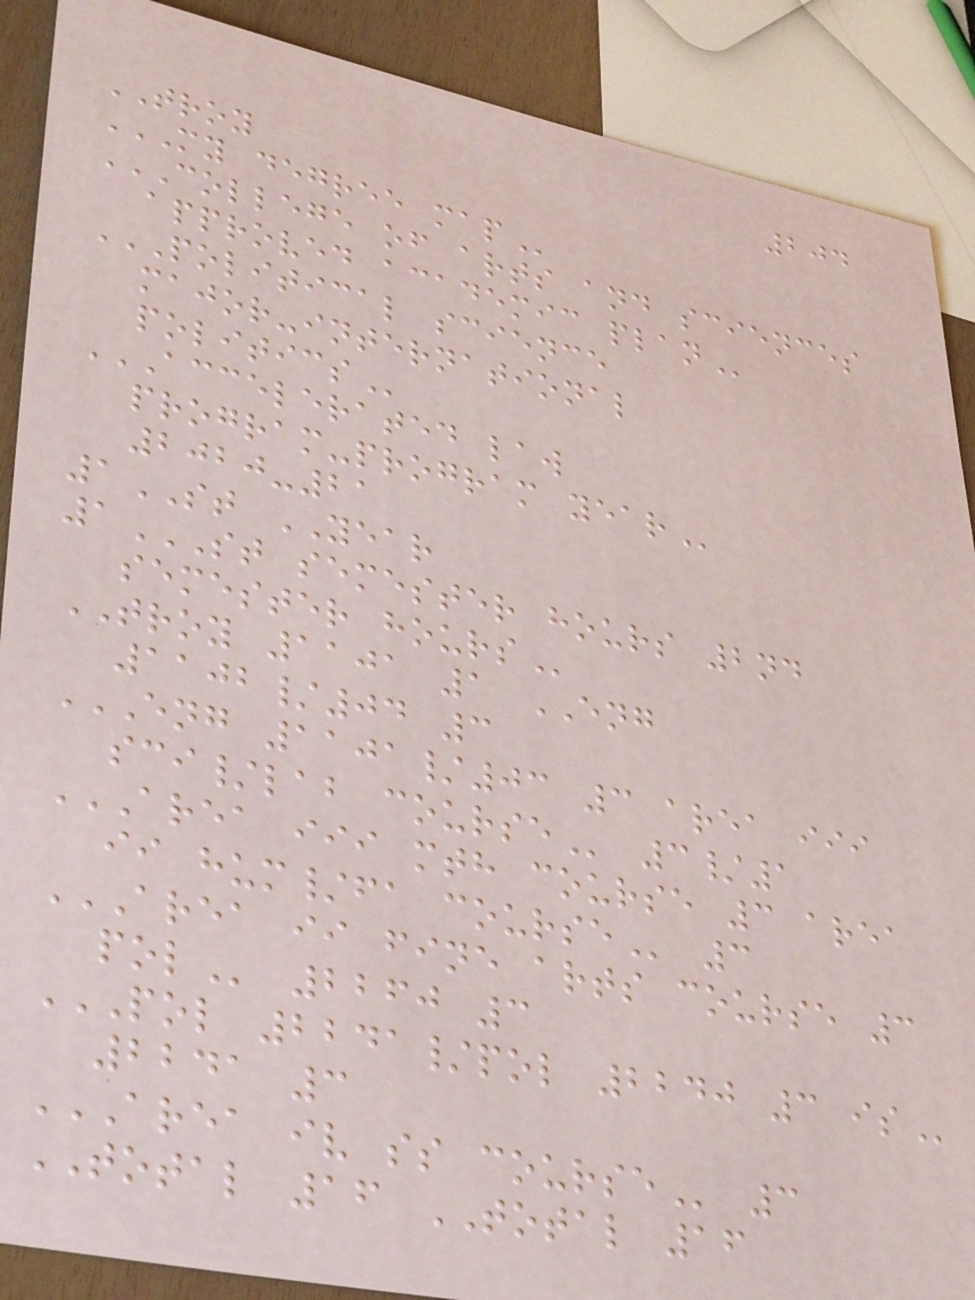204
TROY
MY DEGREE MAP
COLLEGE OF ARTS AND SCIENCES
APPROVED ACADEMIC PLAN
POLITICAL SCIENCE
MAJOR-INTERNATIONAL
POLITICS
ACCELERATED LAW
PROGRAM-PROGRAM YEAR
2020-21
1ST YEAR
1ST SEMESTER HOURS 2ND
SEMESTER HOURS
TROY 1101 1 ENG
1102/04 3
ENG 1101/03 3 AREA III
SCI/LAB COURSE 3/1
AREA III MTH COURSE 3 AREA
II HUM/FA COURSE 3
AREA II FINE ARTS COURSE 3
POL 2260 3
POL 2241/POL 2240 3 IS
2241 3
AREA IV SS COURSE 3
TOTAL 16 TOTAL 16
